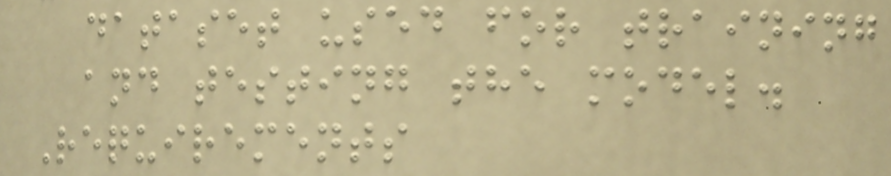dataset used for training
and testing the model.
Requirements
